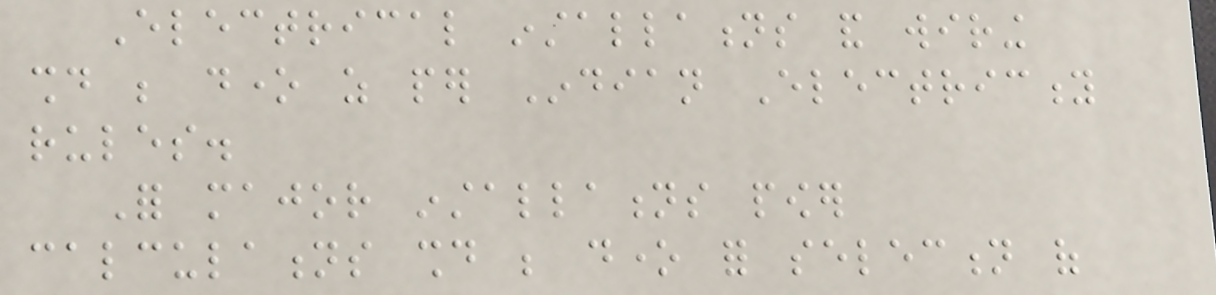Electrical installations and wiring
should be done as per Indian Electricity
rules.
For major installations power
calculations should be done for selection of
